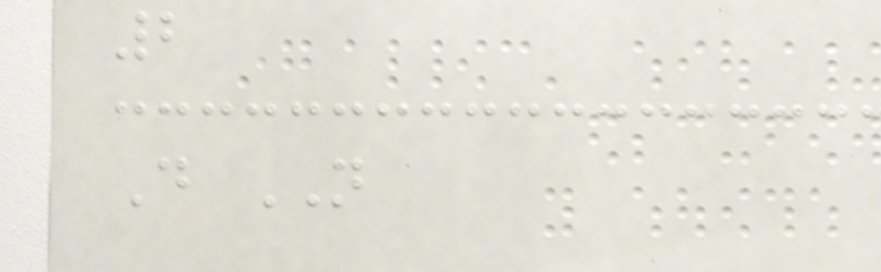2
Do NOT
